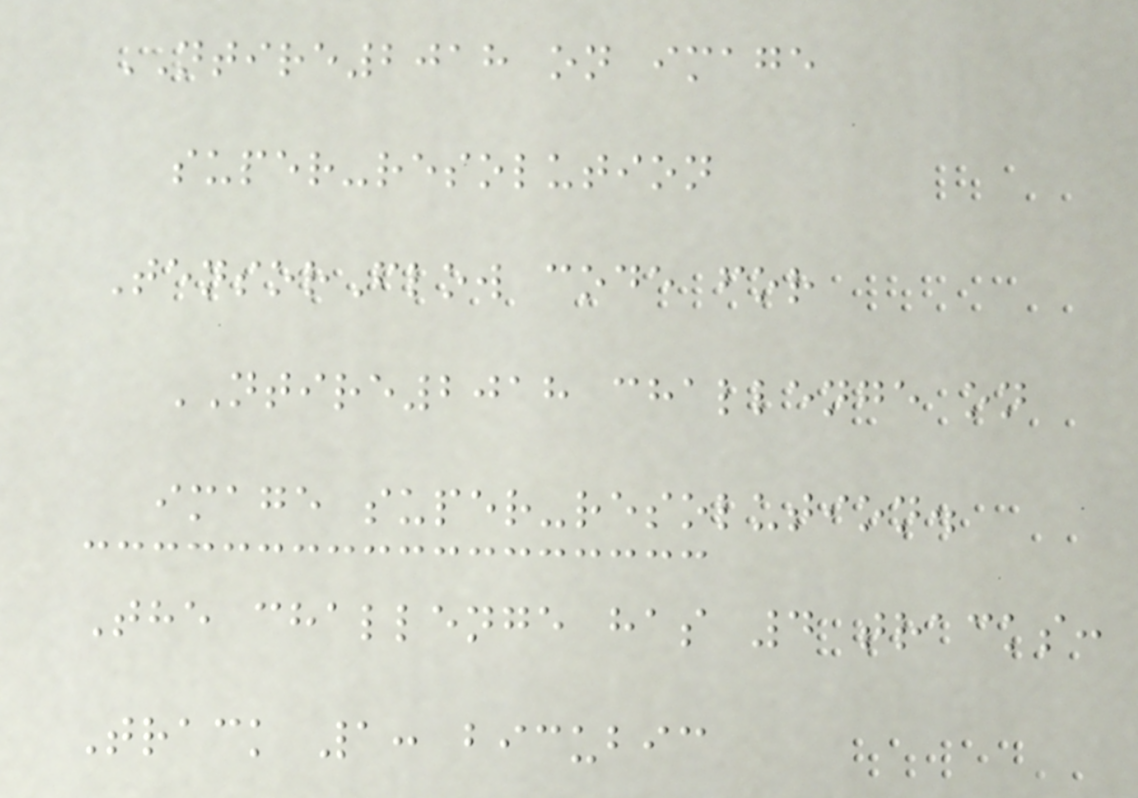NTIRE2018 on image
super-resolution
TensorFlow code for
NTIRE2018 challenge on
image super-resolution.
The challenge has 4 tracks:
Track 1: bicubic
